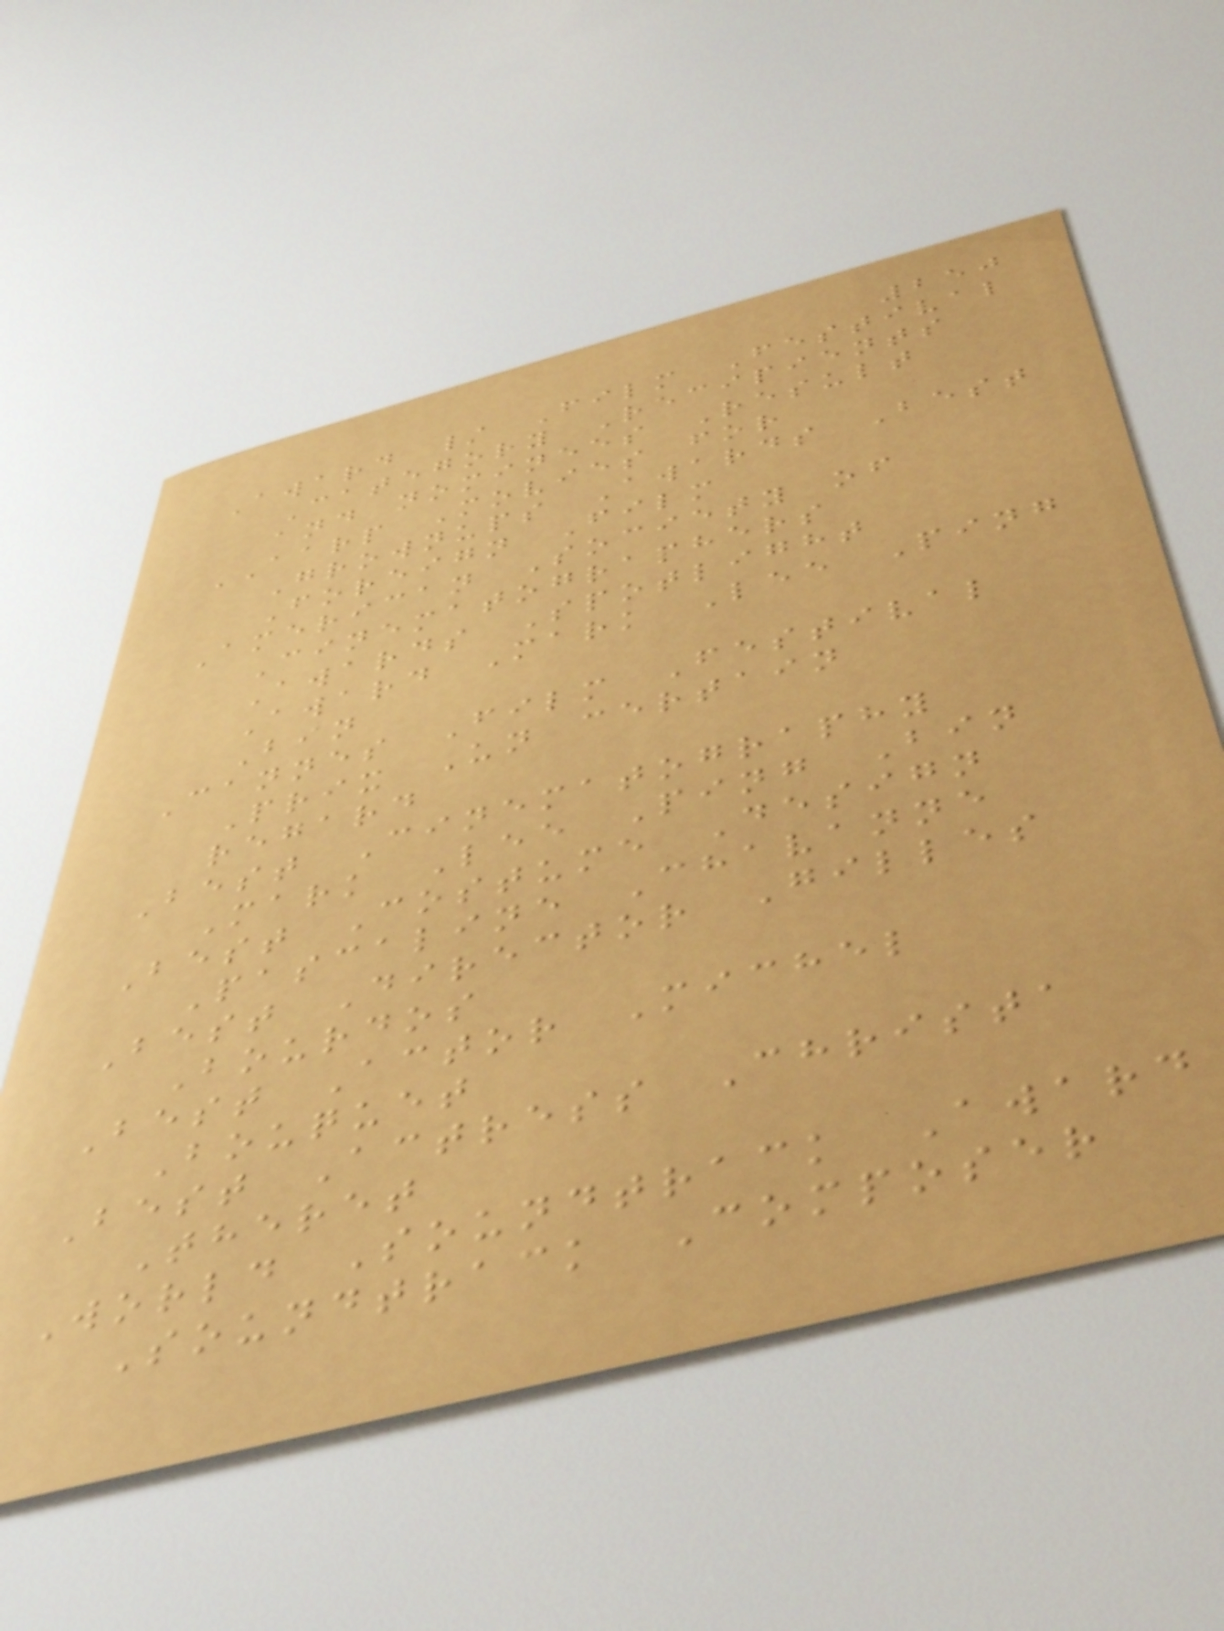250
Award / Film Festival
Category Recipients
and nominees Result
AARP Movies for
Grownups Awards Best
Foreign Film
American Society of
Cinematographers
Awards Spotlight
Award Mark Lee Ping
Bin
Cannes Film Festival
Prix Un certain
regard
Best Cinematography
Mark Lee Ping Bin
Best Costume Design
Pascaline Chavanne
Best Director Gilles
Bourdos
Best Actor Michel
Bouquet
Best Actress Christa
Theret
World Soundtrack Award
Soundtrack Composer
